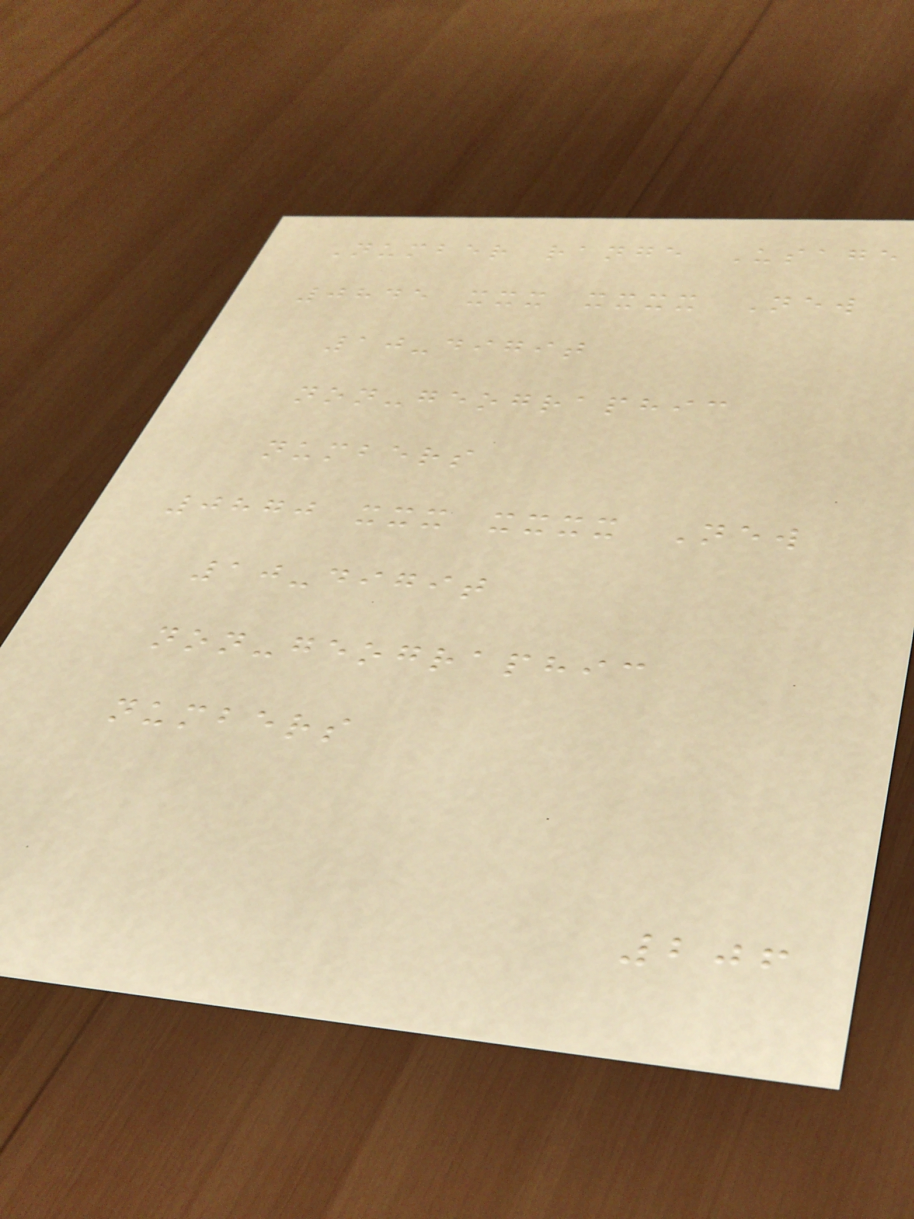Number range Usage
0845 xxx xxxx New
10-digit
non-geographic
numbers
0870 xxx xxxx New
10-digit
non-geographic
numbers
206
